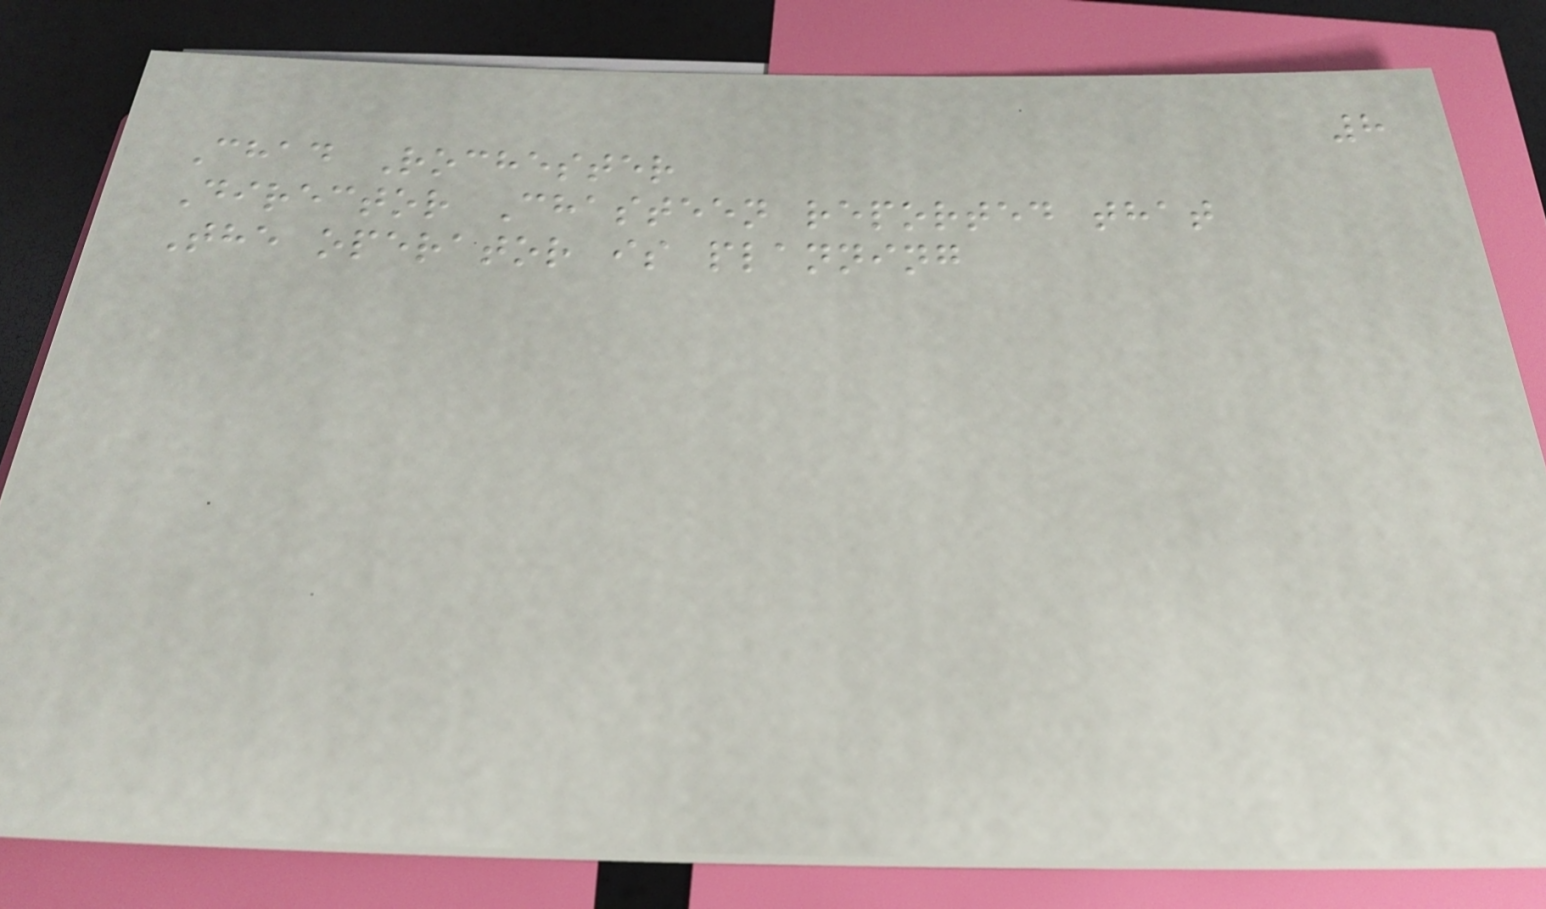8
Chad Rochester
Director Chasteen reported that
The operator is planning
